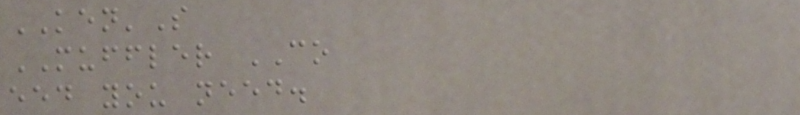KEN'S
MUFFLER CO
eed you need.
